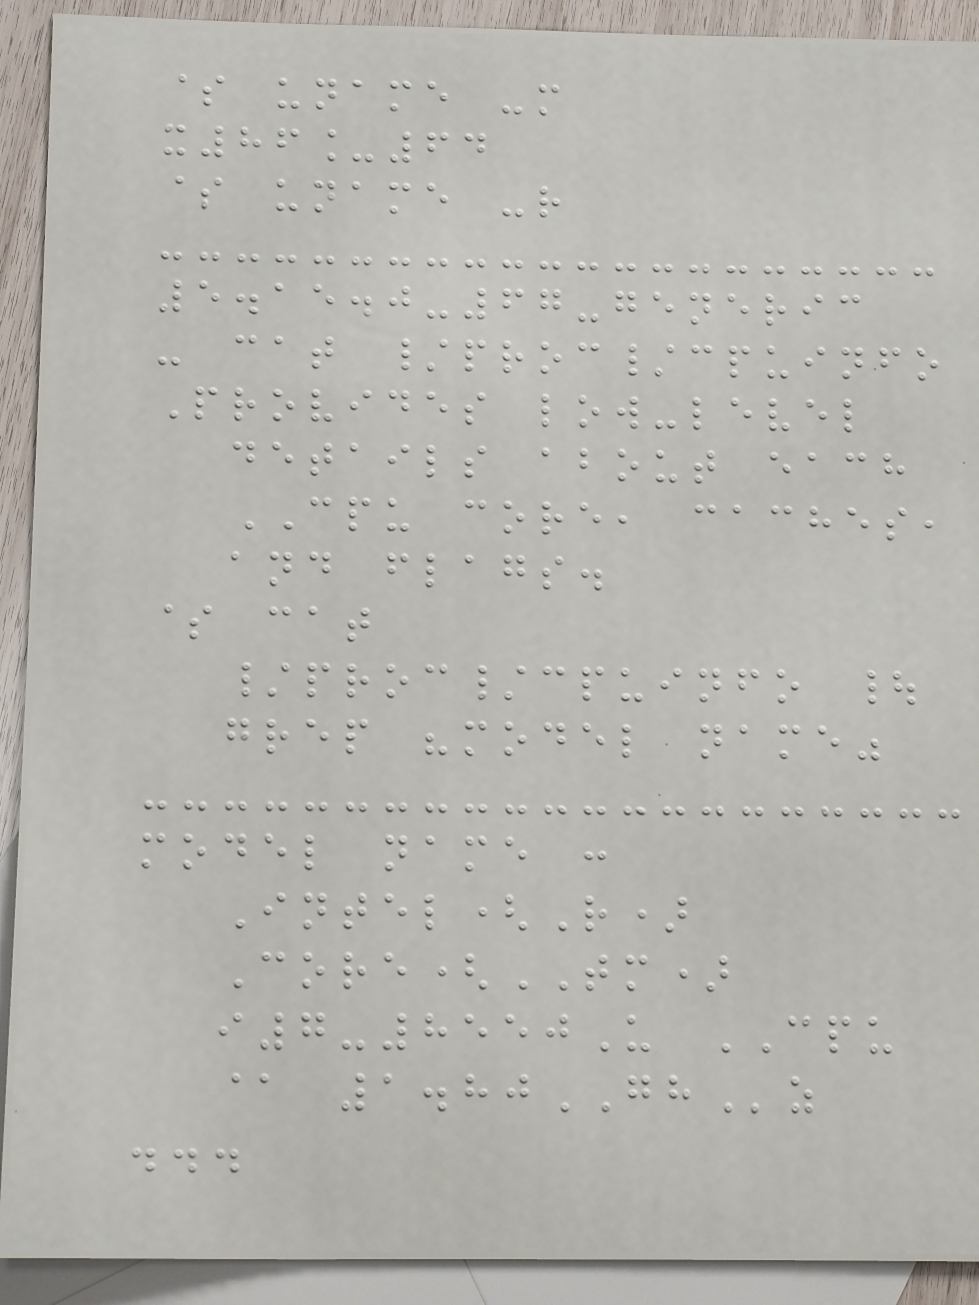$ uname -m
x86_64
$ uname -r
5.15.0-67-generic
- cat /proc/cpuinfo
Provides low-level
details about each
CPU core, caches,
and flags.
$ cat
/proc/cpuinfo |
grep "model name"
model name :
Intel(R)
Core(TM)
i7-8550U CPU
@ 1.80GHz
...
